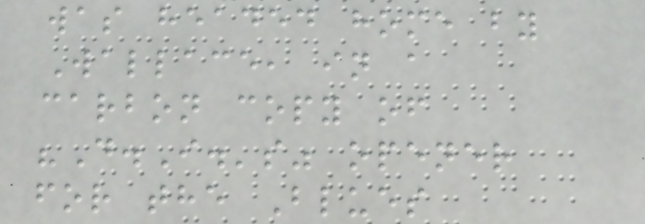was headed home by
Wallace, in a
carbon copy of
"D.I.'s" opener
for the Blues
